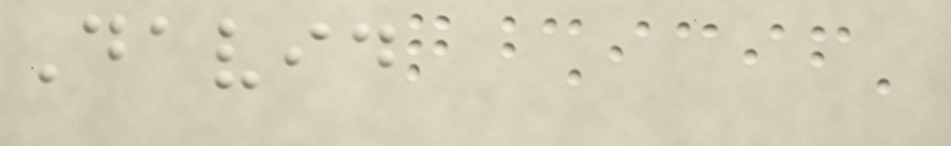David
